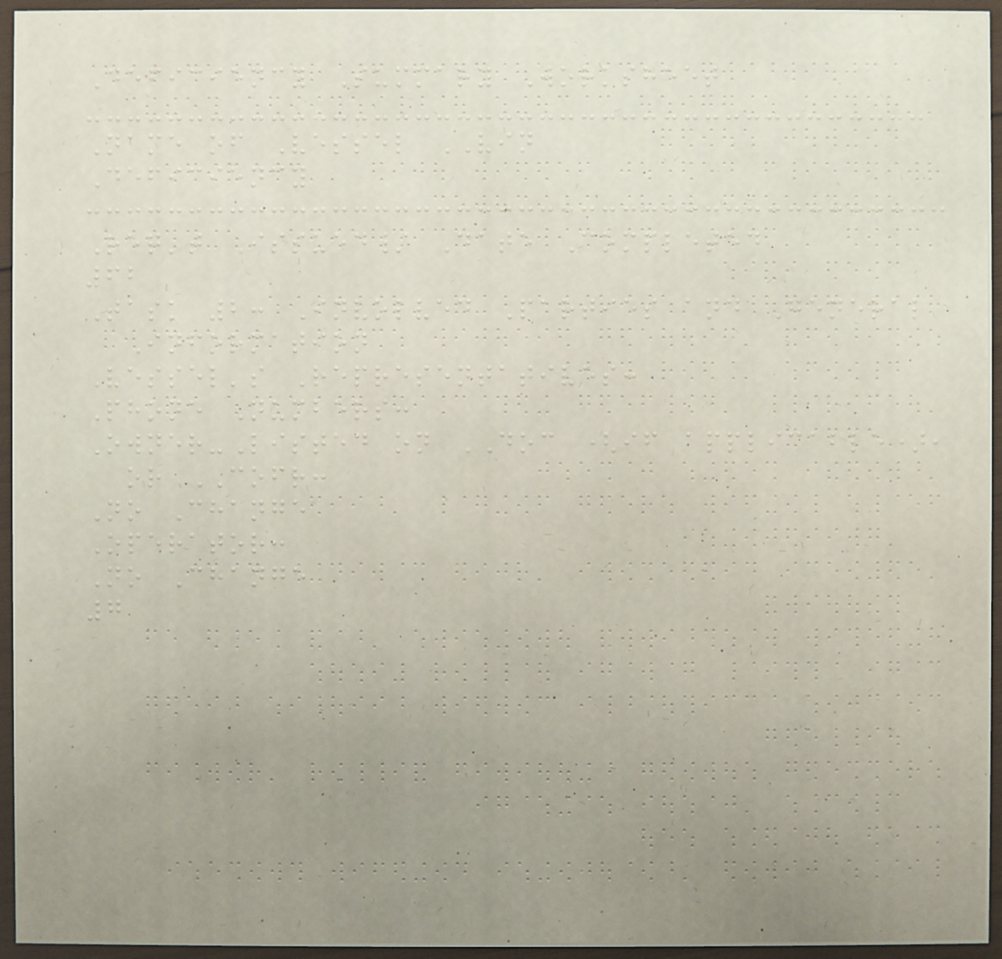Deficiency Summary Worksheet
Name of Vessel VIN
Deficiency
Req't Issued/ Date Completed
62
Task 2: Involved Parties and General
Information
Vessel's Representatives:
Phone Numbers:
Owner-Listed on DOC (if applicable),
or COFR:
No Change
Operator:
No Change
7
